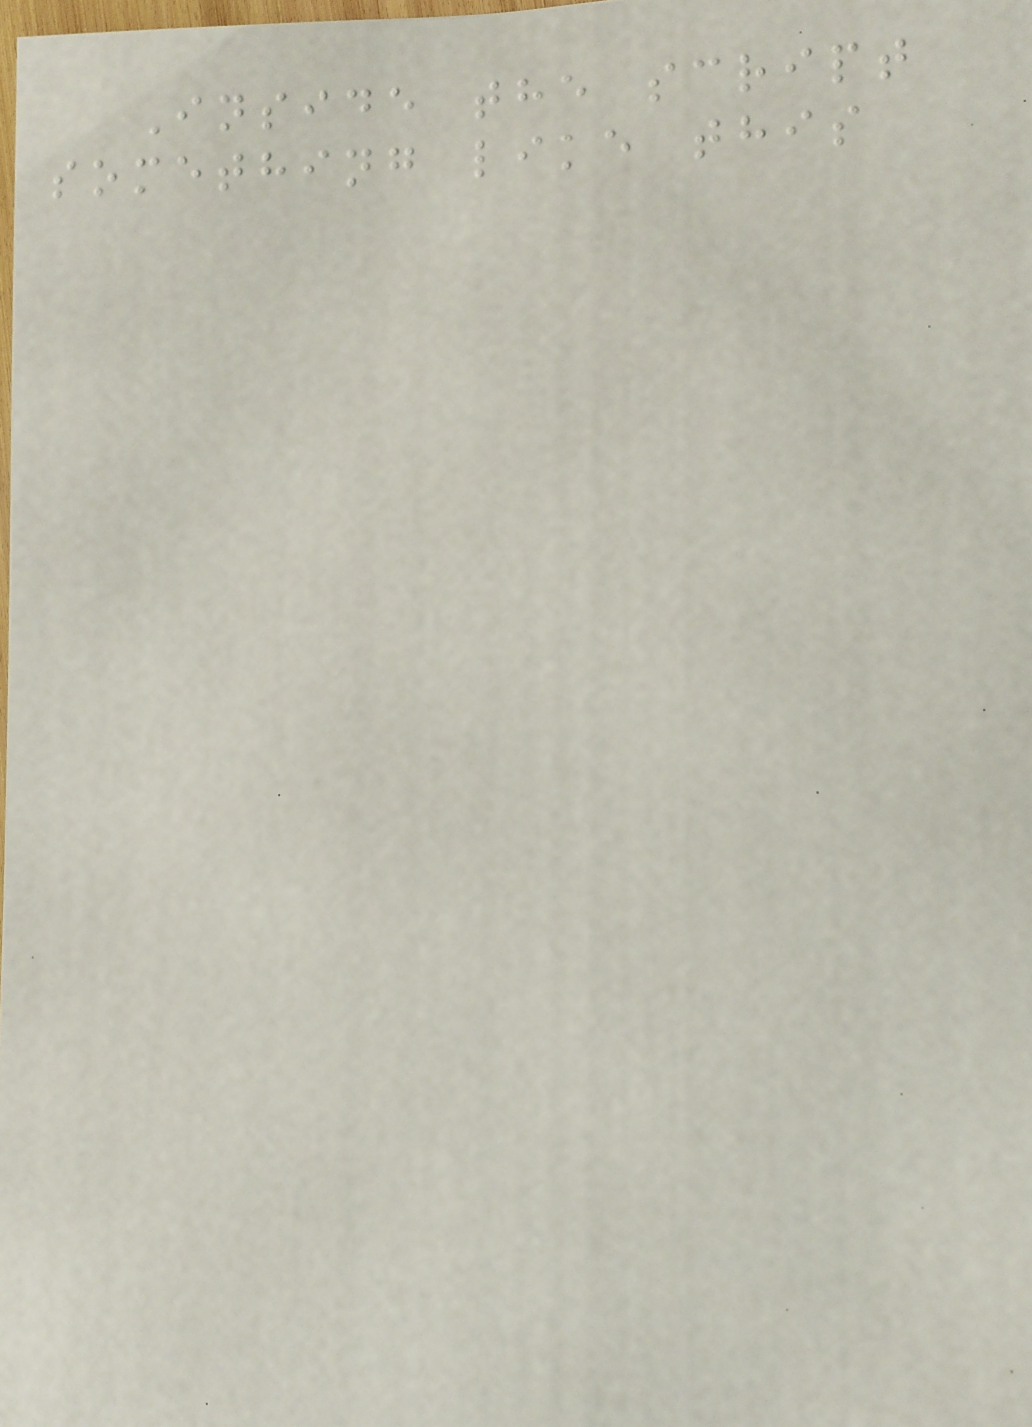Inside the script
something like this
